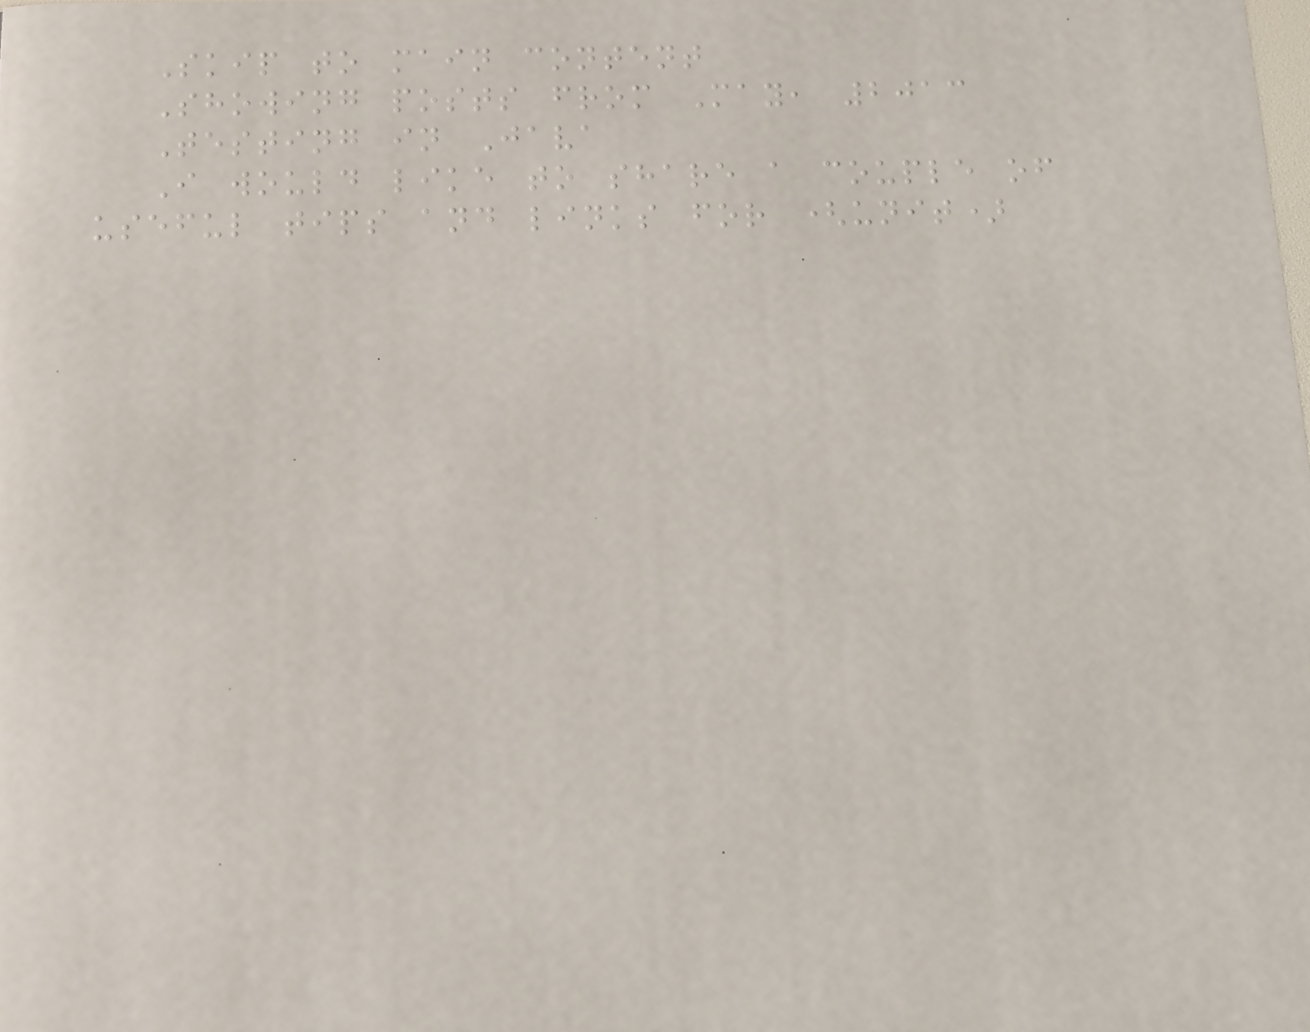Skip to main content
Showing posts from May, 2013
Testing in Java
I would like to share a couple of
useful tips and links for (unit)
